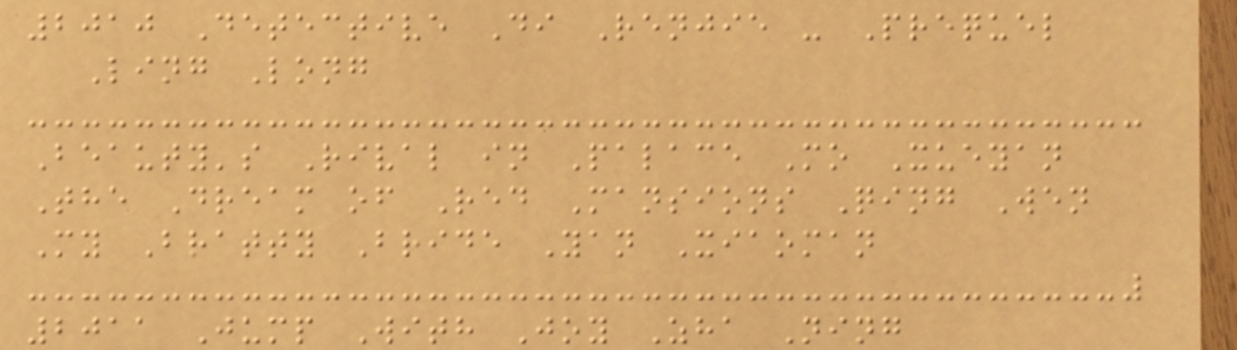2010 Detective Di Renjie - Prequel
Ling Long
Beauty's Rival in Palace Mo Xueyan
The Dream of Red Mansions Qing Wen
My Bratty Bride Yan Xiaoman
2011 Jump With Joy Zha Ning
